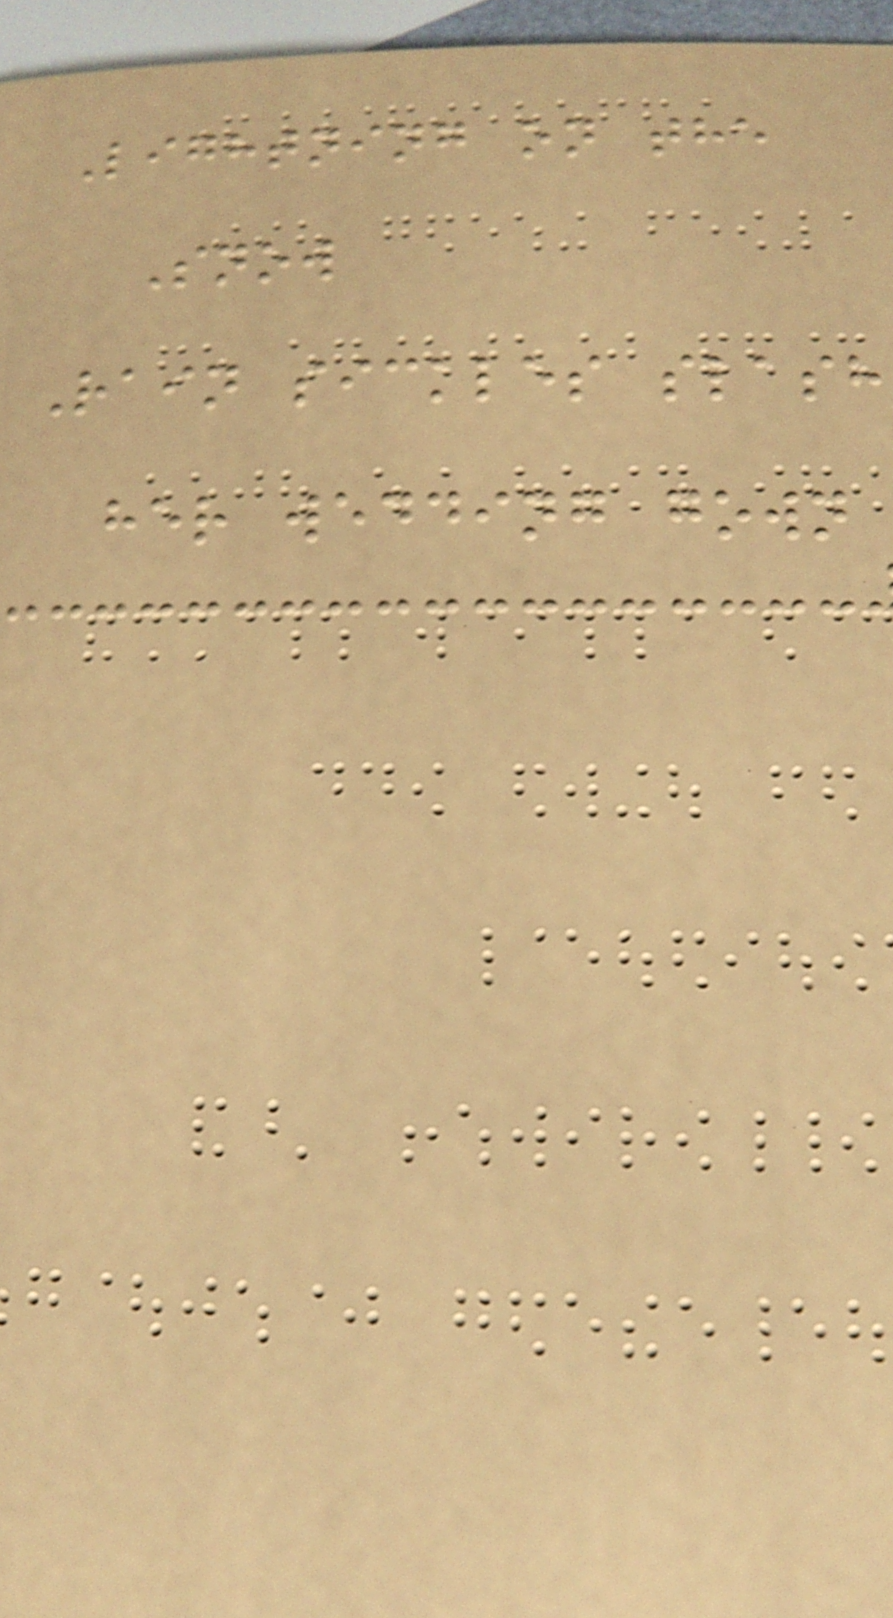Lightning on the
Snow
Rain sickles slash
her wedding gown
